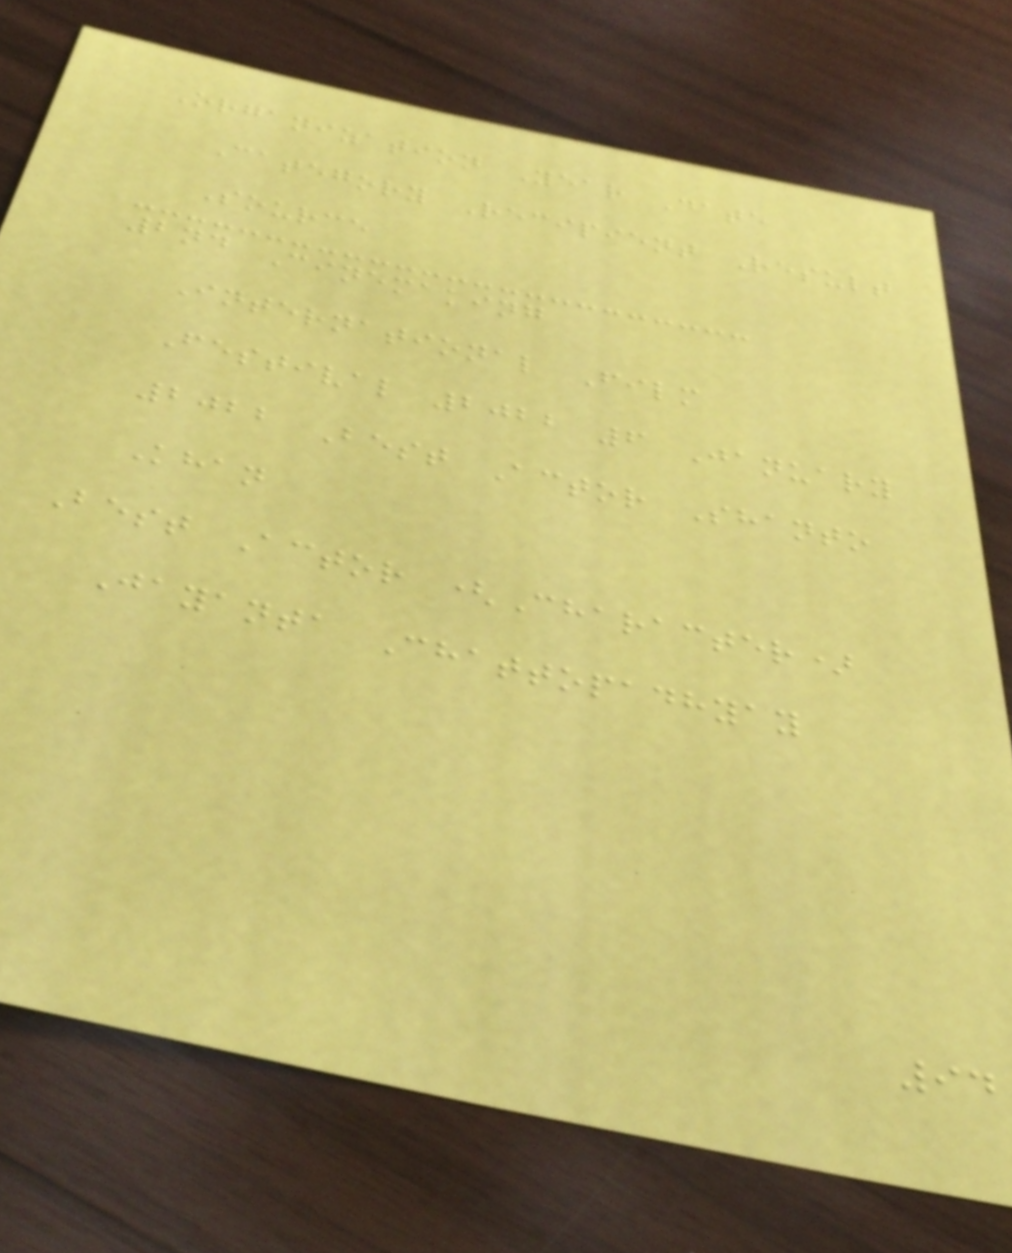Organization Year Date
Category Recipient Result
Source
2nd Cinemaking
International Film
Festival 2022 6 January
2022 Best Actor Shanto
Khan
Best Actor (Character)
Jayanta Chattopadhyay
94
